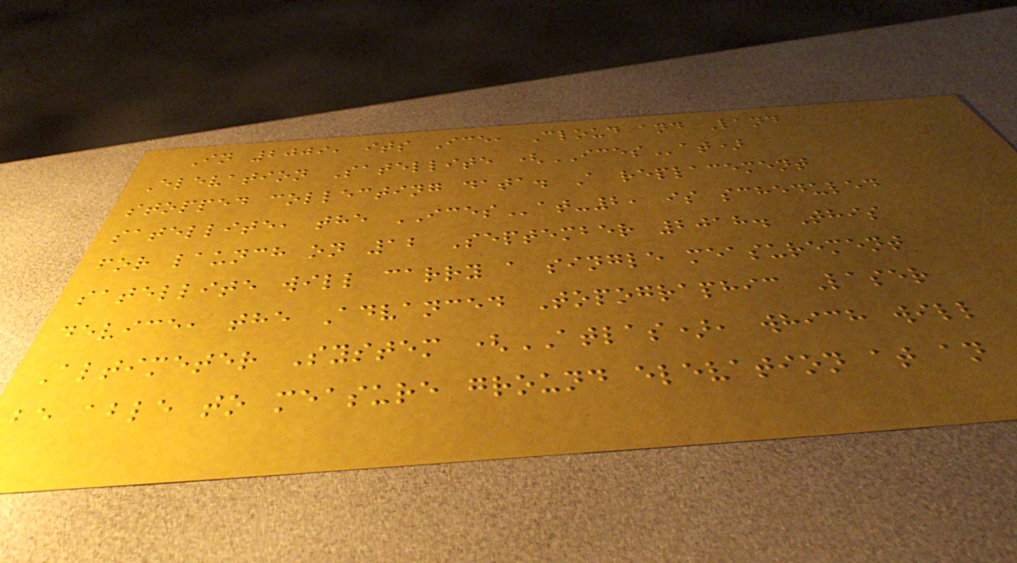In 2009, its Ice, Cloud and Land
Elevation Satellite (ICESat)
stopped collecting data. A replacement
satellite, the ICESat-2, is scheduled
for launch on 12 September 2018. This
satellite will carry a single measurement
device, the Advanced Topographic Laser
Altimeter System (ATLAS), which will
be able to measure ground elevation at an
